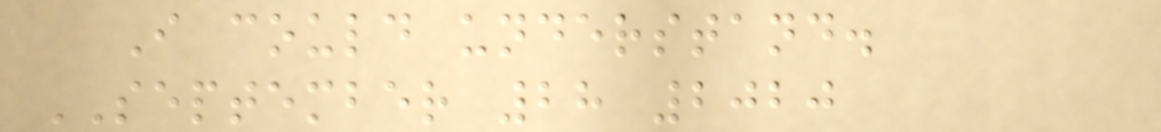I could understand.
SEPTEMBER 28 2020
